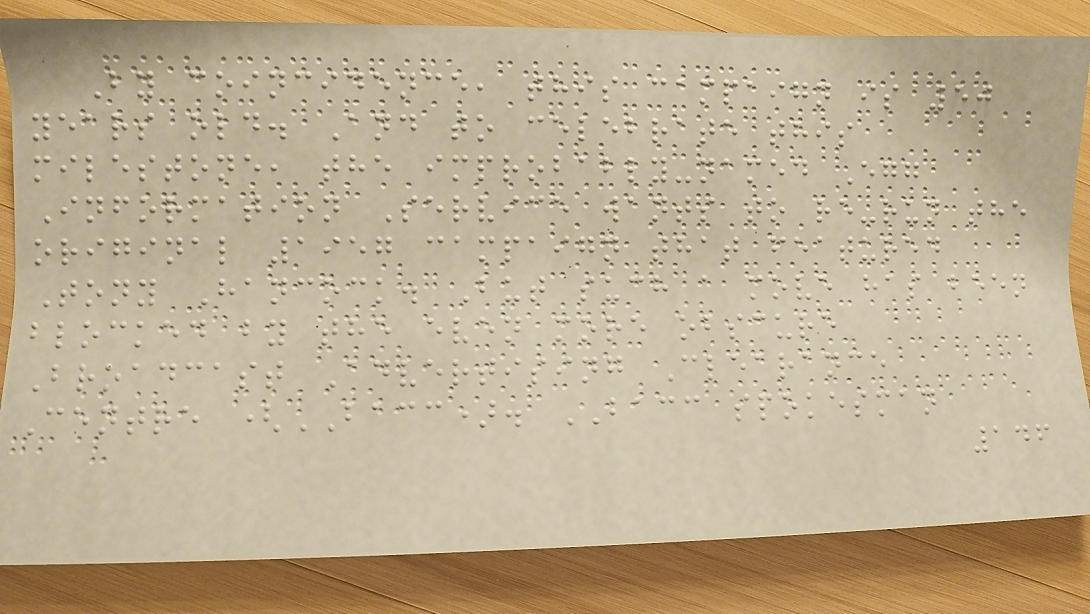By coincidence, this campaign is 50
years old. And to celebrate this
milestone, the improbably-named Egg
Information Service wants to re-run the
original 1957 campaign that featured
Tony Hancock. But such a move has been
blocked by the even more obscure
Broadcast Advertising Clearance
Centre (BACC). BACC spokesman
146
